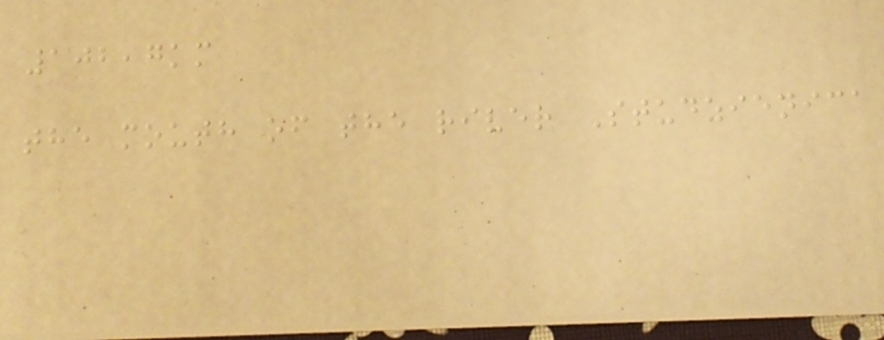102,7km
the mouth of the river Studzienica
